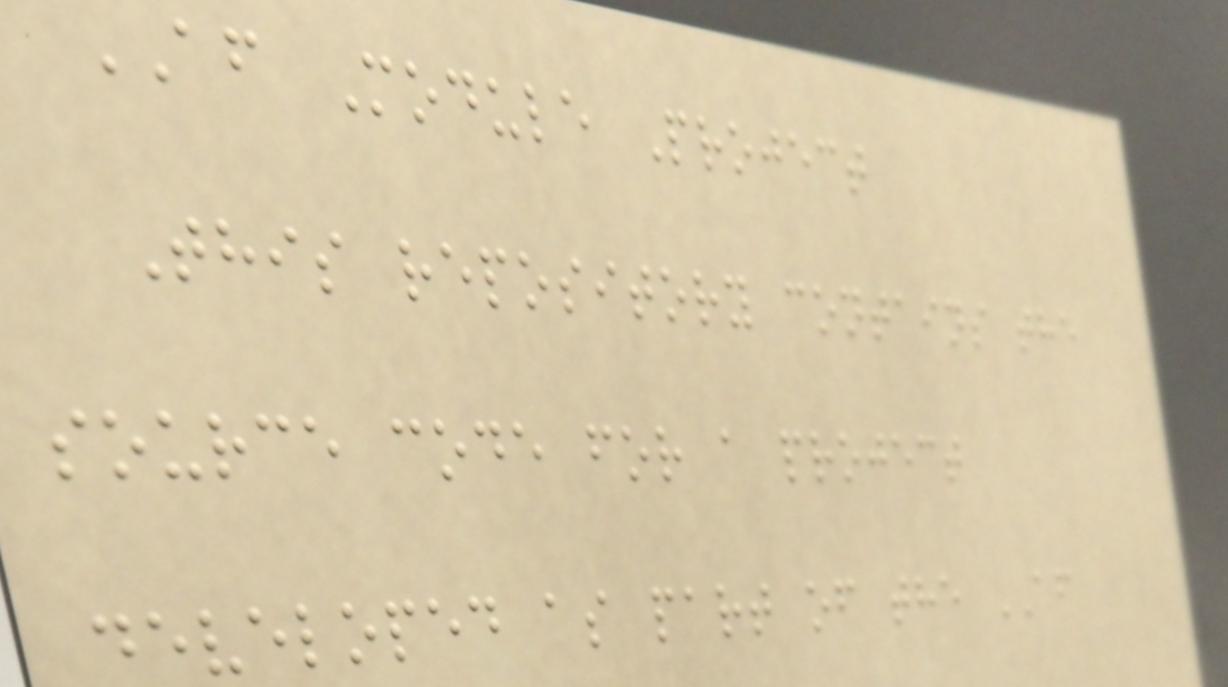AF Module Project
This repository contains the
source code for a project
developed as part of the AF
